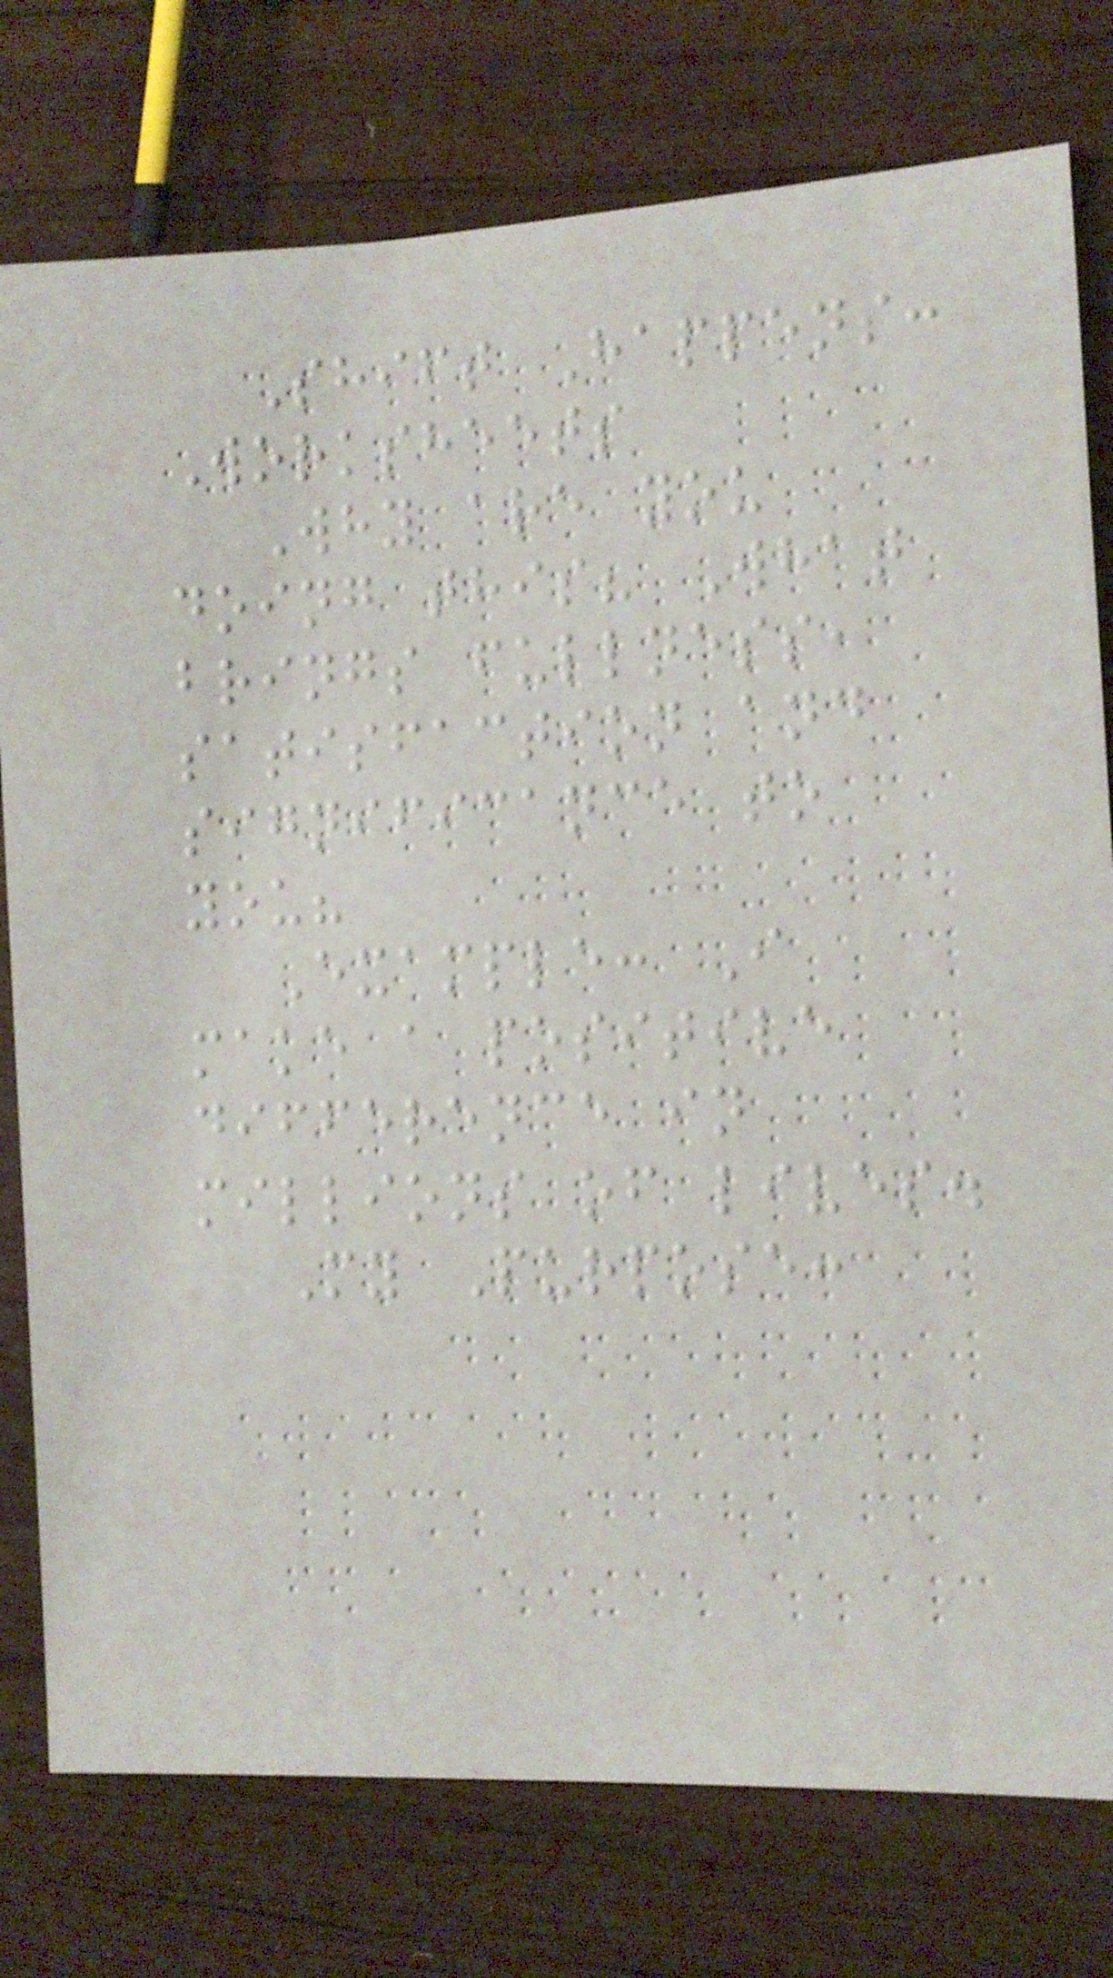Shift Happens:
Worksheets
Why are you
doing this? What
brings fullness,
satisfaction and
significance to
you?
Example: I
make a positive
difference in
millions of lives.
My Purpose:
